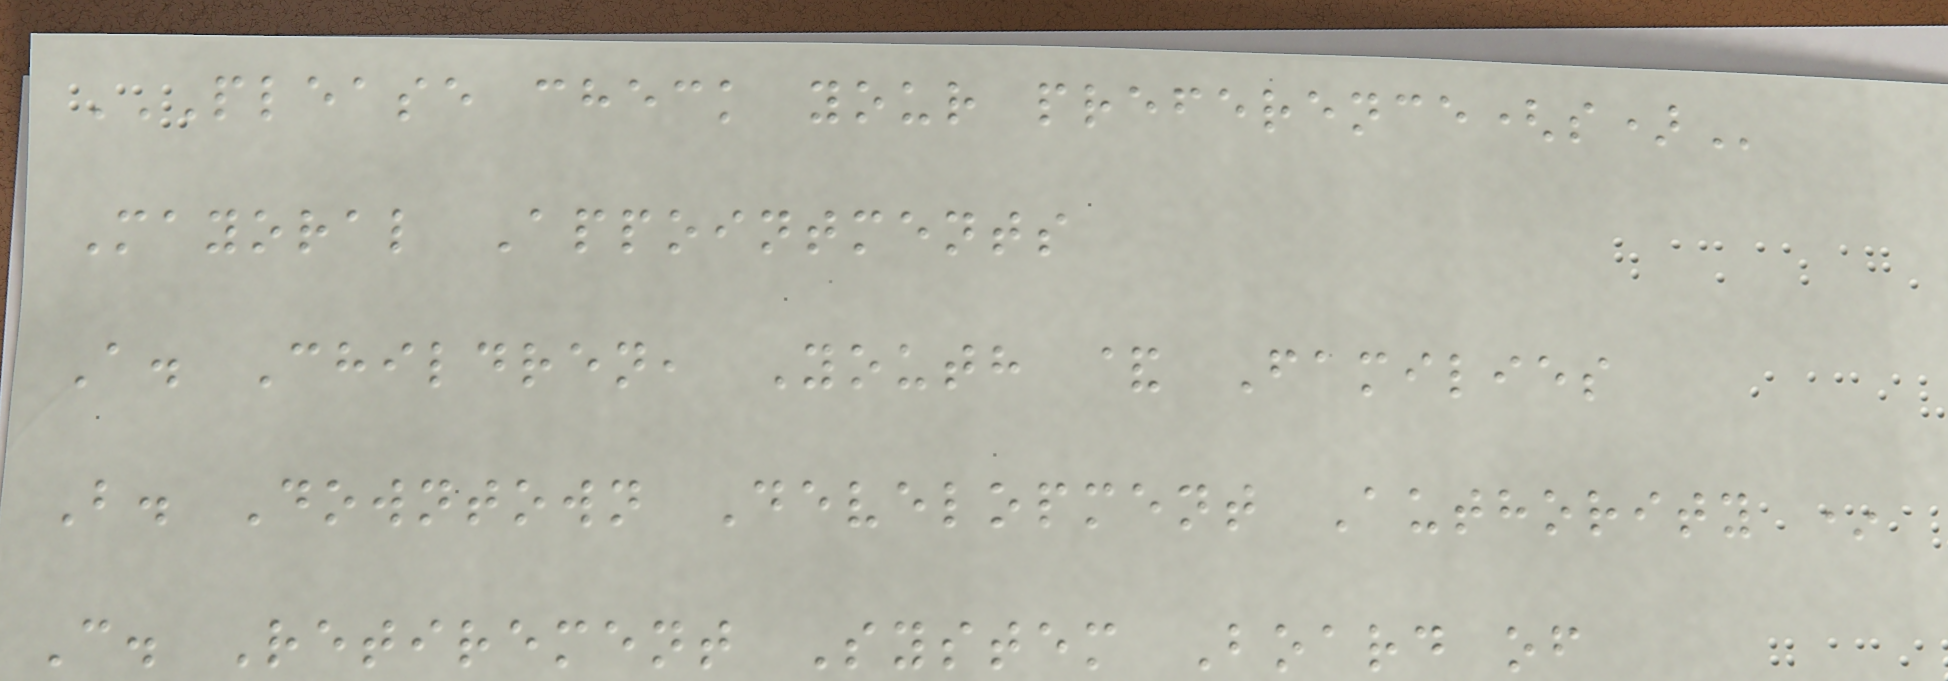PLEASE CHECK YOUR PREFERENCE(S)
Mayoral Appointments
A. Children, Youth & Families
B. Downtown Development Authority *
C. Retirement System Board of
